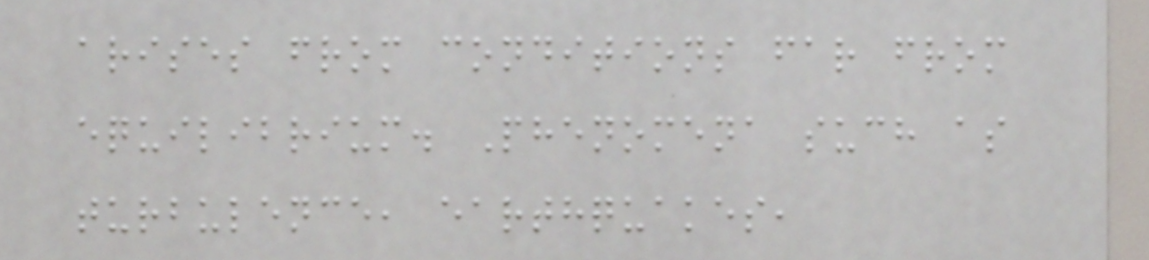arises from conditions far from
equilibrium. Phenomena such as
turbulence, earthquakes,
